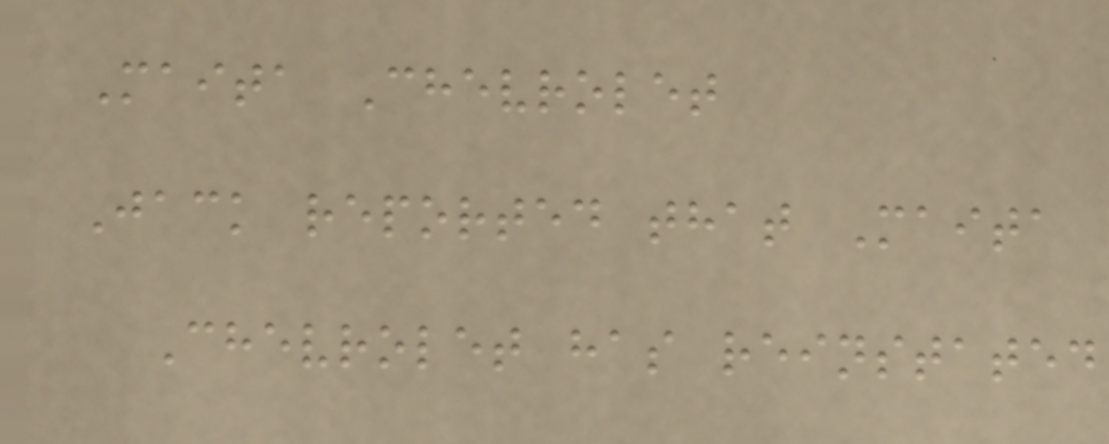Maita Chevrolet
Jack reported that Maita
Chevrolet has reinstated
